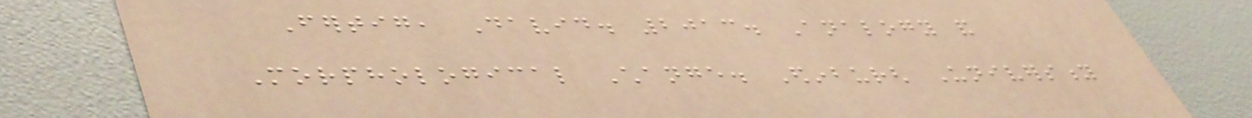Fertig, David. 2013. Analogy and
Morphological Change. Edinburgh University
